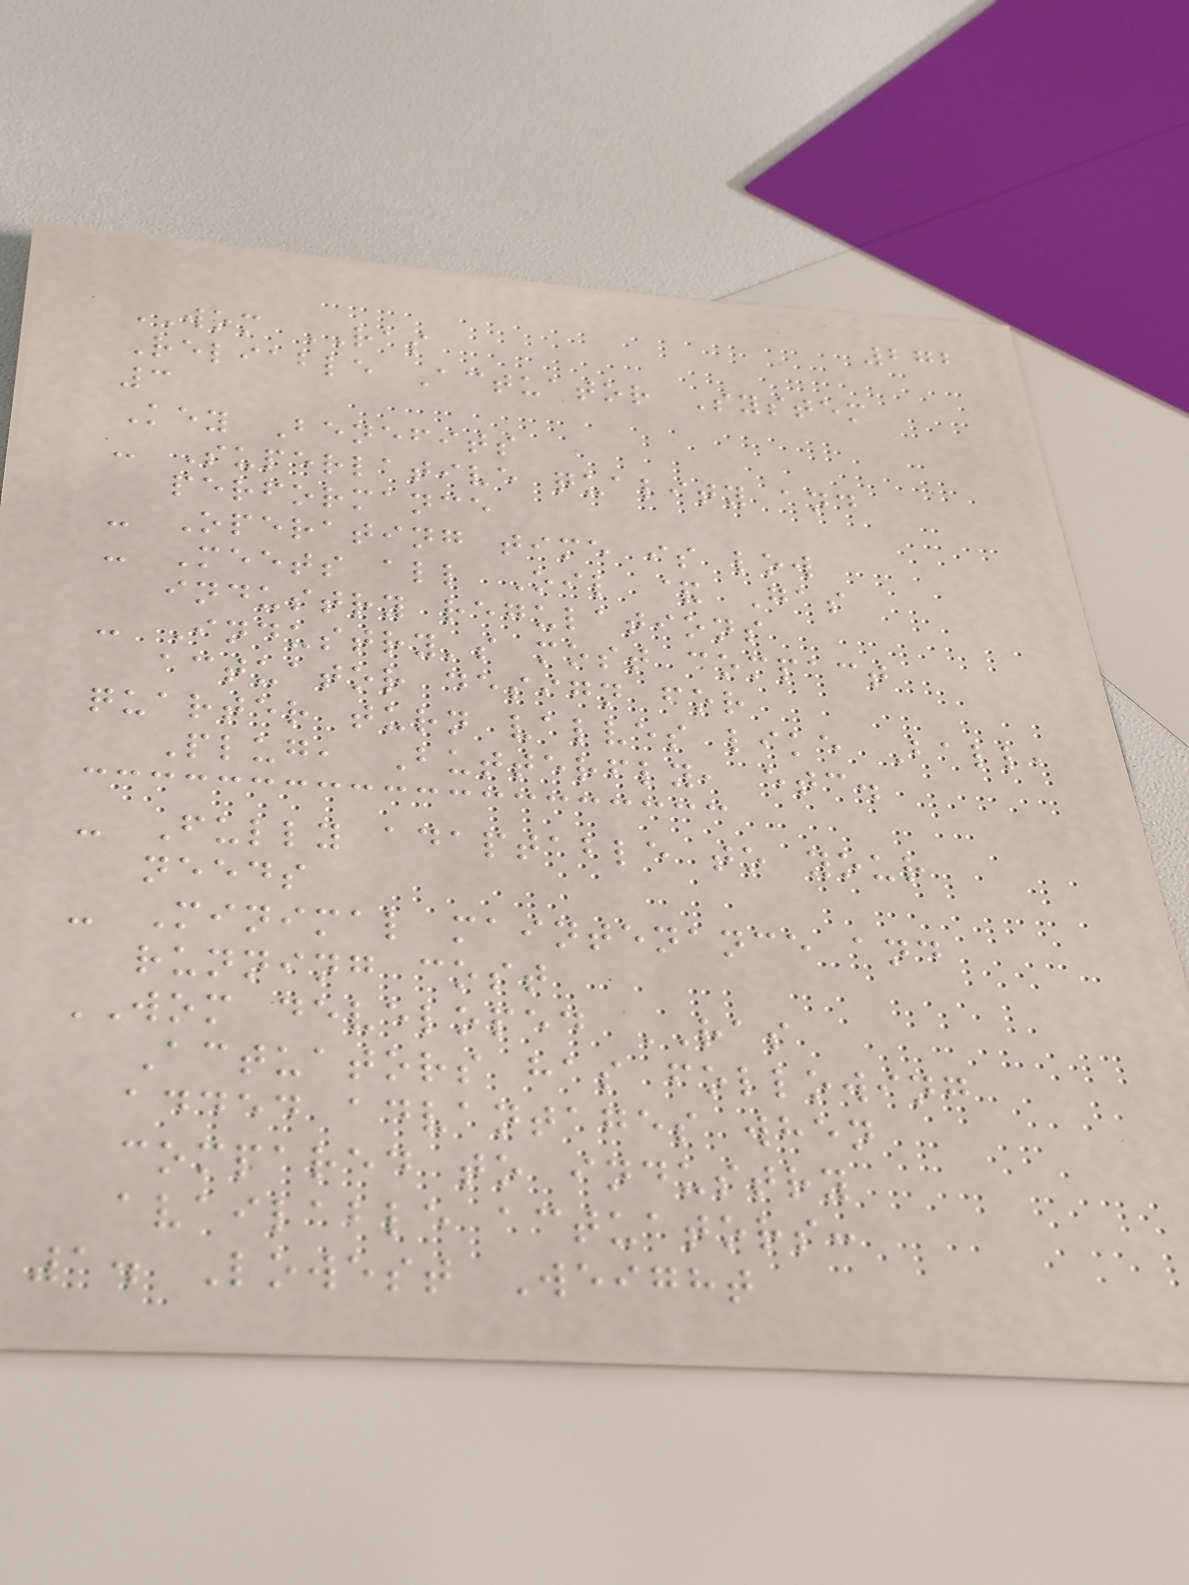272
WOM RAS
Reliable Actuator System
3
Key Benefits
- Superlative quality and
performance
- Operating time is low
- Meets all Oil & Gas
industry regulations
- Industry's most compact
actuator design for
quarter turn valves like Ball,
Plug, Butterfly, etc.
- Fully adaptable to your
needs
- Minimal maintenance and
running cost
WOM developed RAS
Actuators has following
added advantages when
compared to industry
available actuators:
1. Lowest Weight
